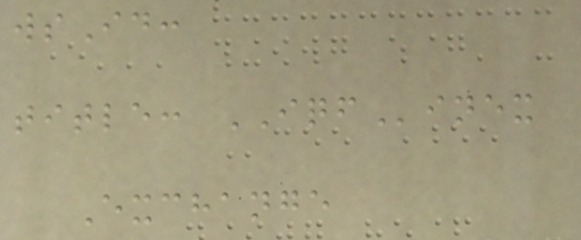wsId:
title: IQFinex
Exchange
